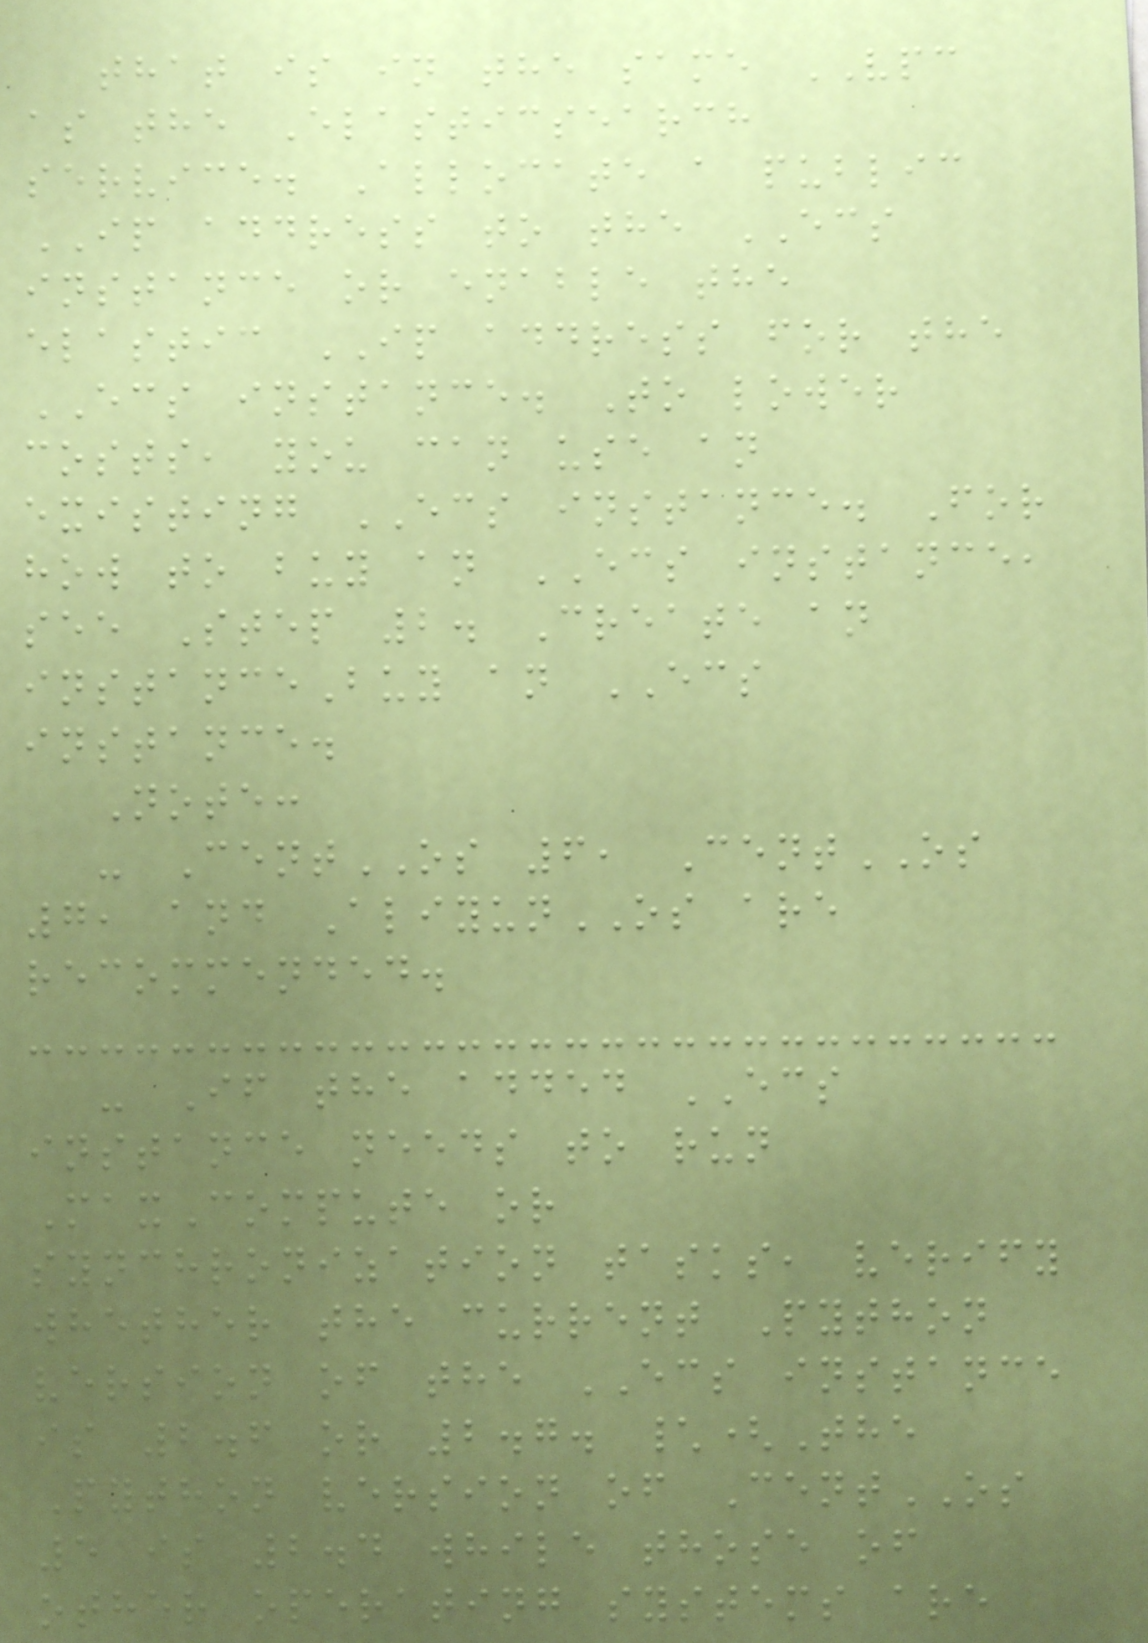that is in the same VPC
as the Elasticsearch
service. Allocate a public
IP address to the ECS
instance or enable the
elastic IP address for the
ECS instance. To lower
costs, you can use an
existing ECS instance. For
how to buy an ECS instance,
see Step 2. Create an
instanceBuy an ECS
instance.
Note:
- CentOS 6, CentOS
7, and AliyunOS are
recommended.
- If the added ECS
instance needs to run
MaxCompute or
synchronization tasks, verify
whether the current Python
version of the ECS instance
is 2.6 or 2.7. \(The
Python version of CentOS
5 is 2.4 while those of
other operating systems are
